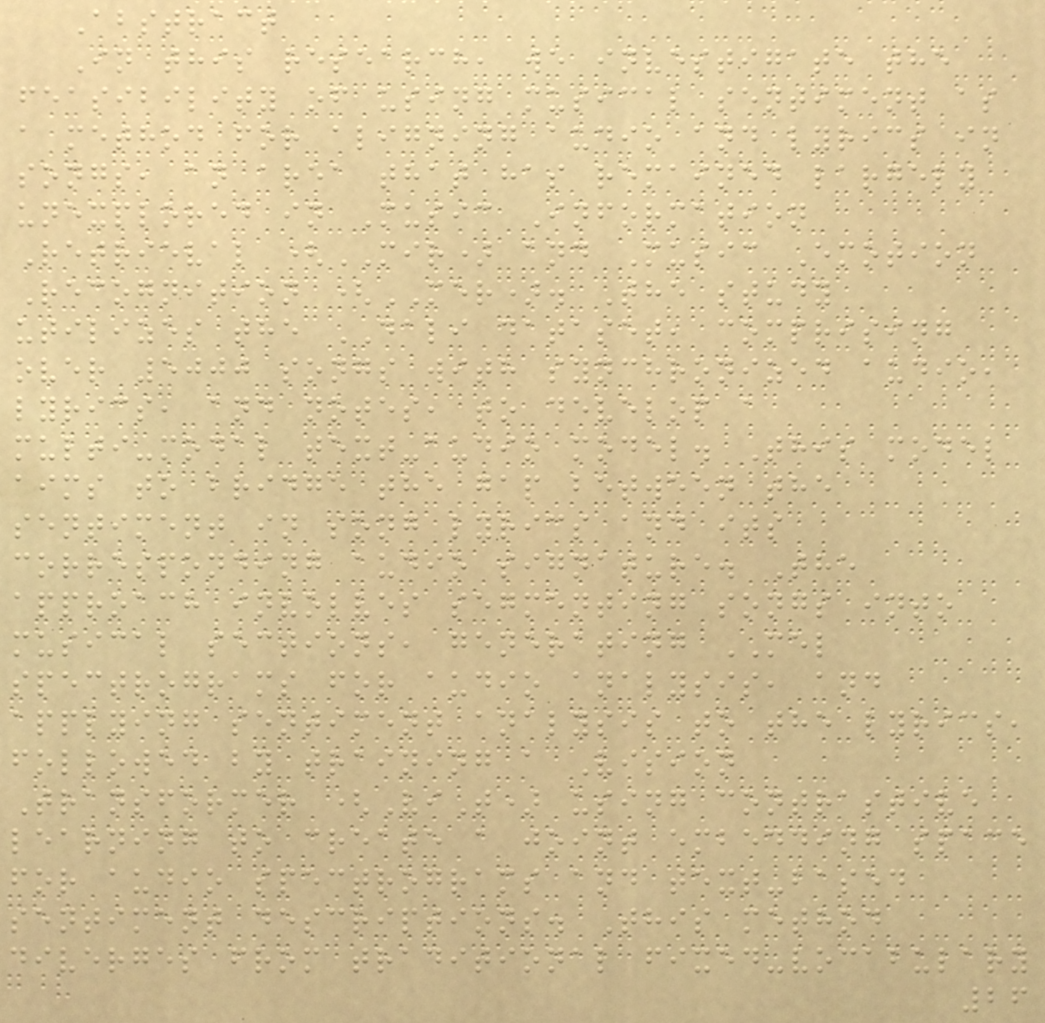Abstract
In this research, we investigate the
feasibility of using musical sentiment as
a method for aligning audio and lyrics in
songs, an area that has remained largely
unexplored in Music Information
Retrieval (MIR) and Music Emotion
Recognition (MER). The study
utilizes the DALI dataset, comprising
over 5000 songs with synchronized audio,
lyrics, and notes, to develop a
multi-modal text-audio model. This model
aims to bridge the gap between the
sentiment in song lyrics and its
corresponding audio signature. The
approach involves segmenting songs into
musical sections, generating MEL
spectrograms for audio analysis, and
applying sentiment analysis to the lyrics,
followed by training a Vision
Transformer (ViT) using contrastive
learning to create a joint embedding space
for audio spectrograms and text-based
sentiment descriptions. This method
diverges from traditional fixed-vocabulary
26
